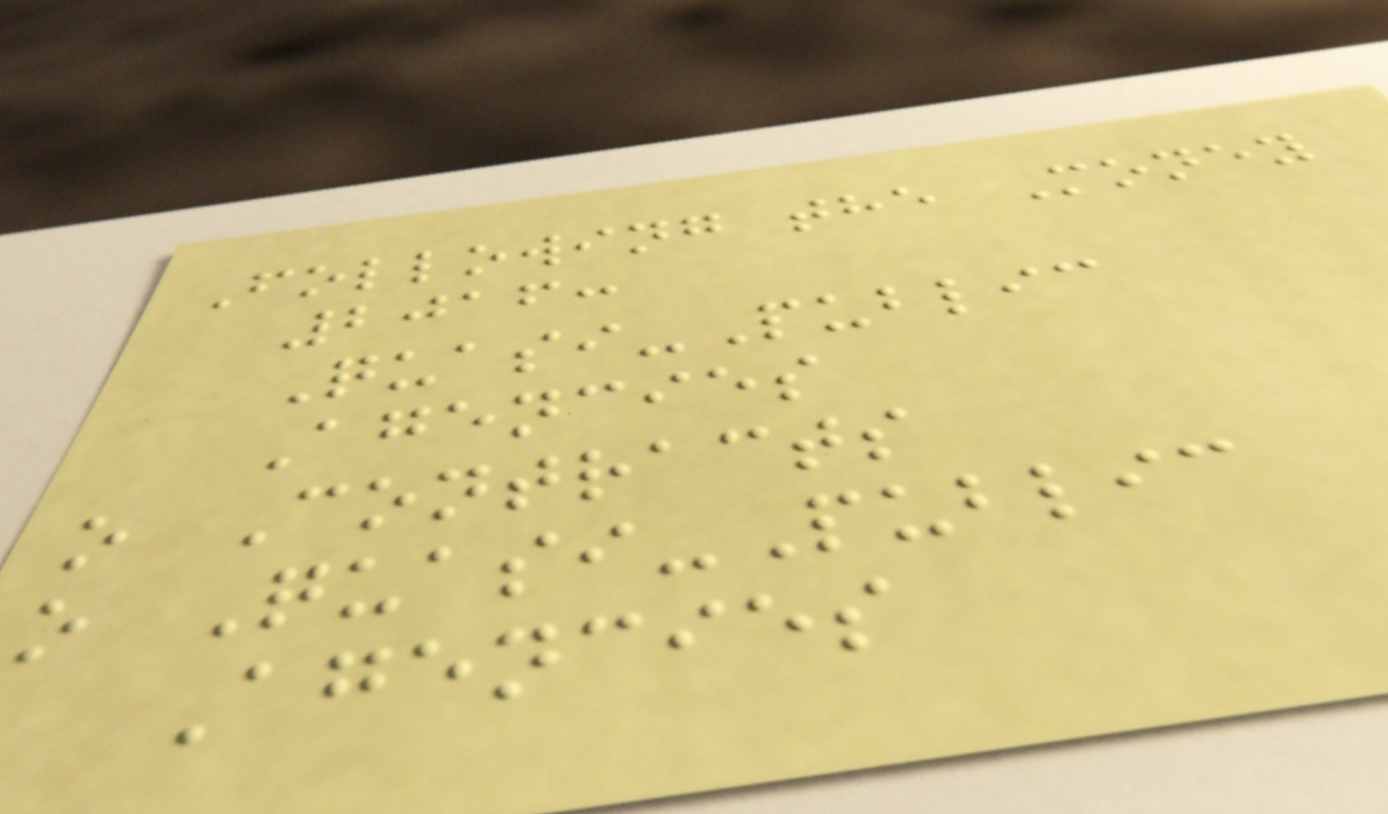Following the Money
2016:
Quasi-Public
Agencies
o Contracts
o Quasi-Public
Agencies
